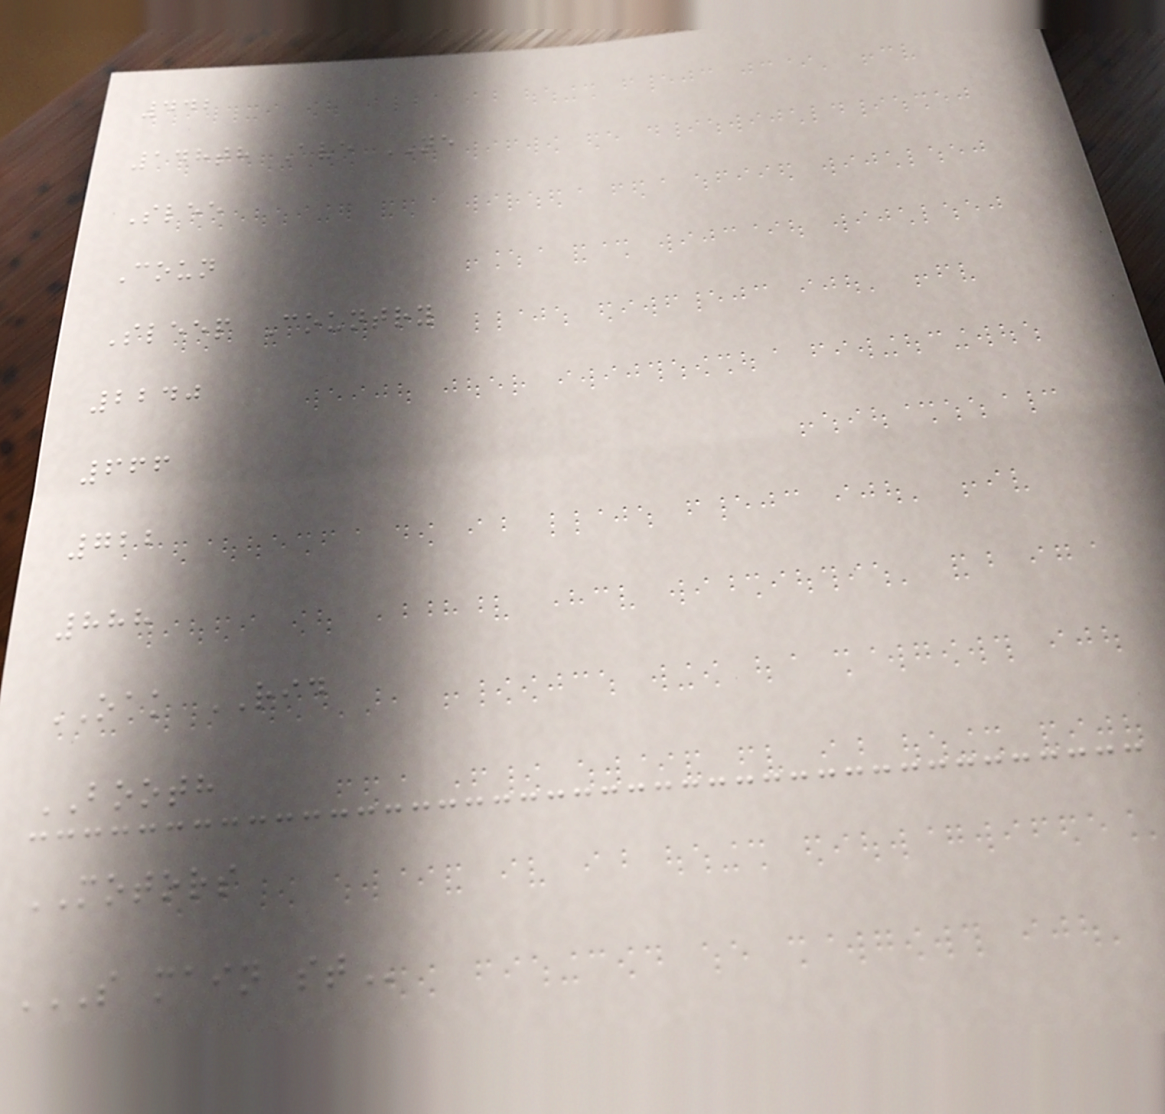442
148th Ave NE
Slee
Coun
Sleep Country
2240
666
722
888
OAK RID
BOOTH
MOTORS
S MAIN ST
